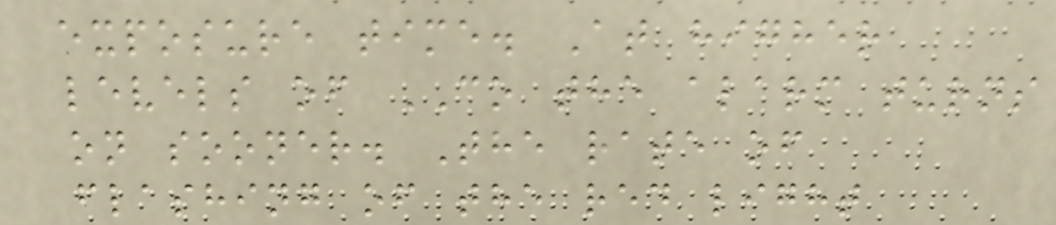exposure time. At higher
levels of CO the alarm turns
on sooner. The rate of
flashing of the red light
